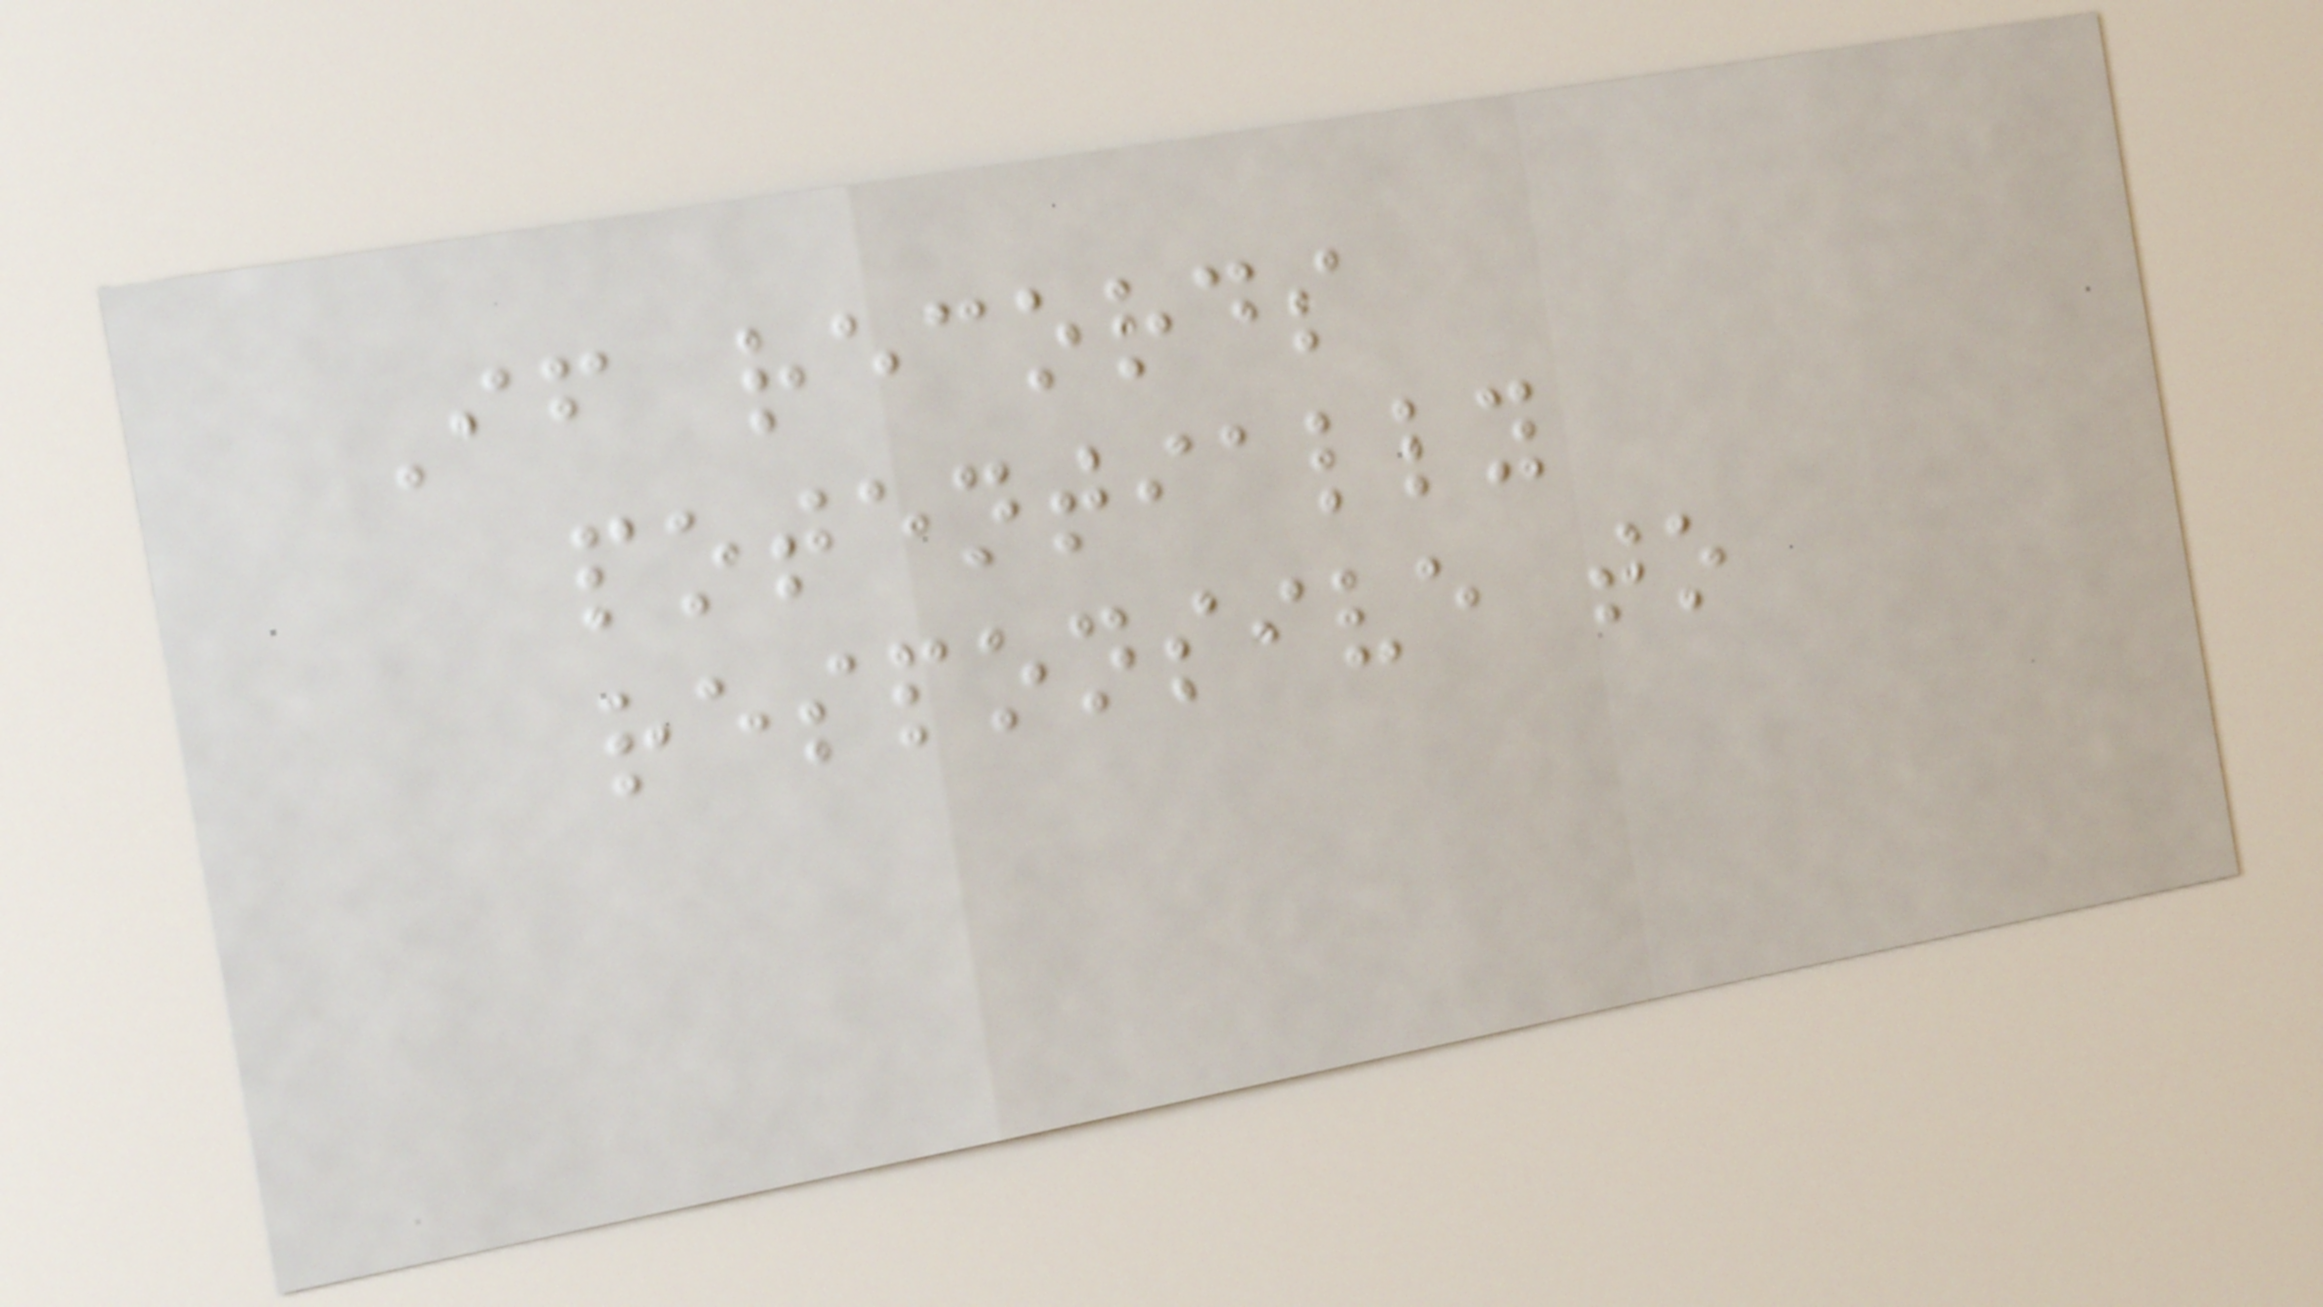If records
potentially
responsive to
